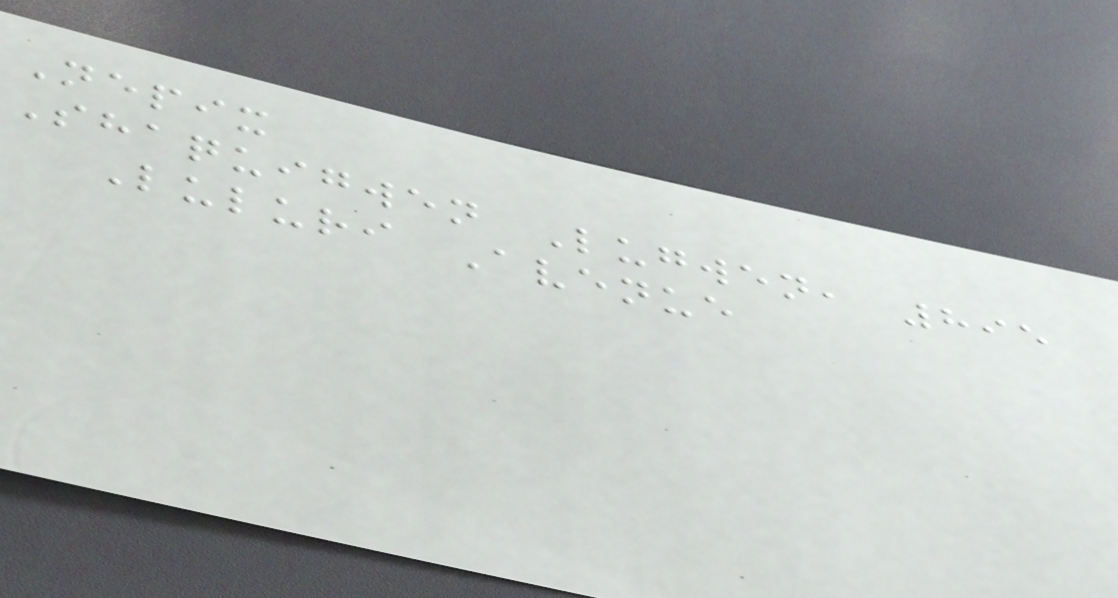Nepix
Shaquigwen Lugwen, 895
Luluri Avenue
